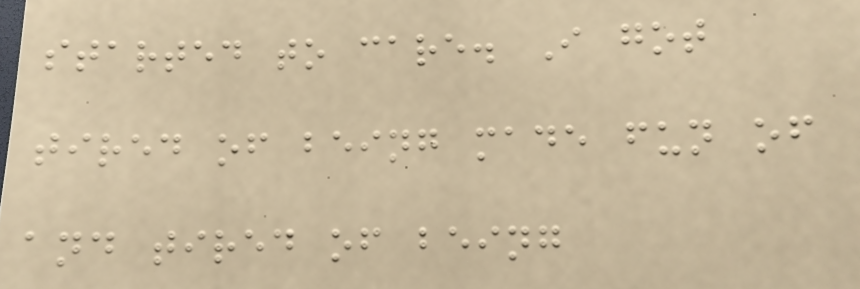started to care. I got
tired of being made fun of
and tired of being
